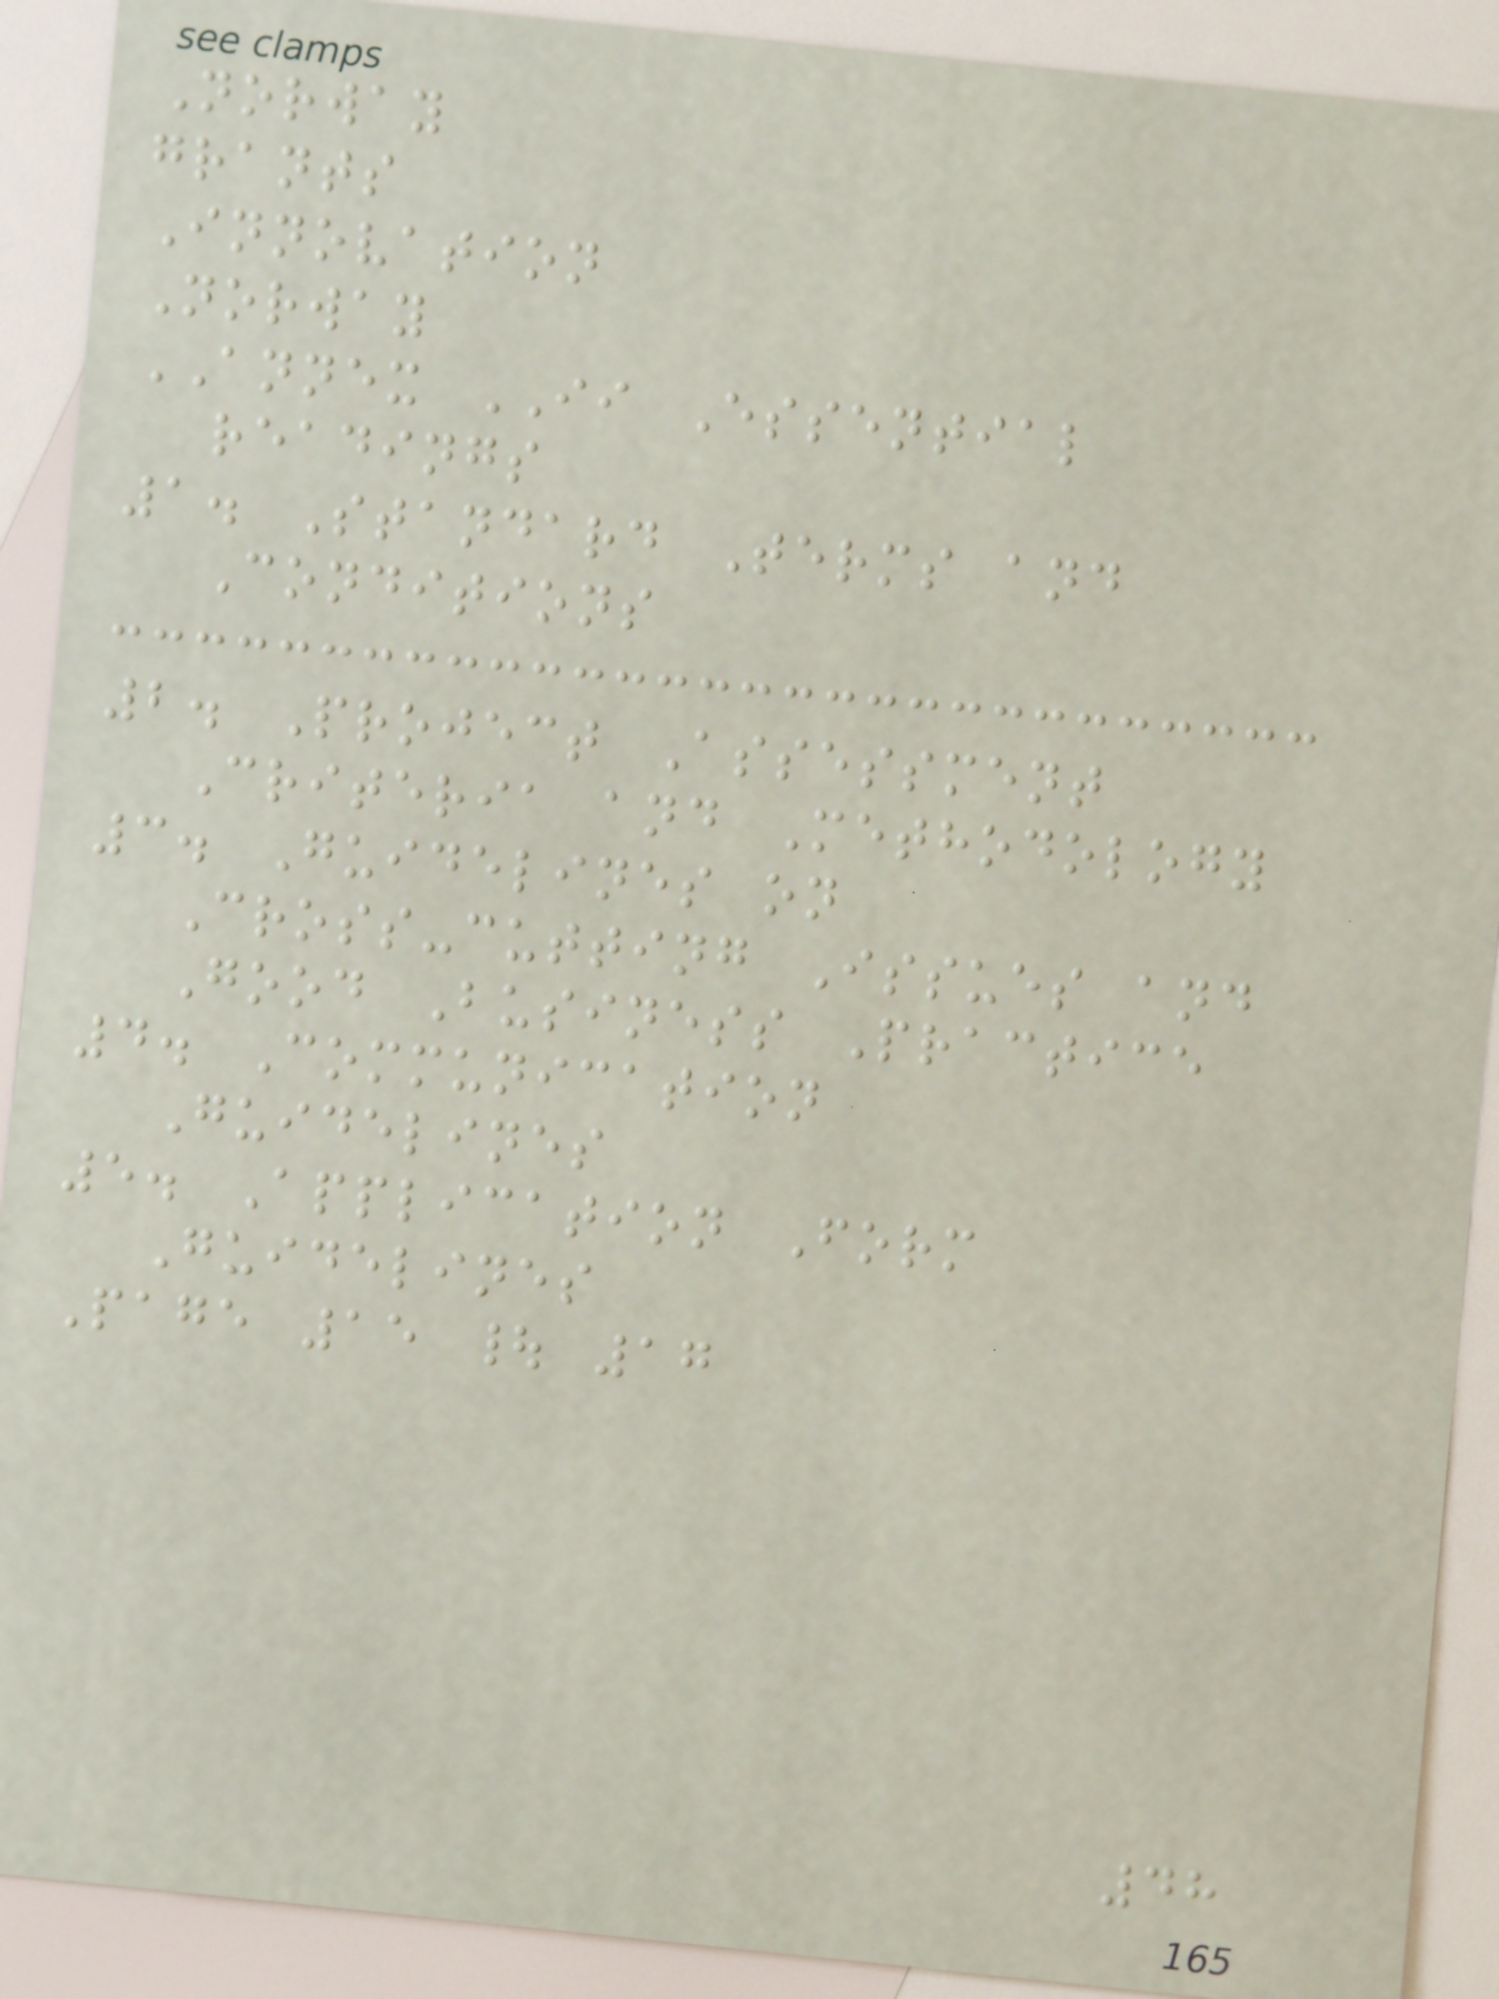Norway
grants
Innovation
Norway
ANNEX II Essential
readings
1. Standard Terms and
Conditions
2. Project Assessment
Criteria and Methodology
3. Guidelines on
Cross-cutting Issues and
Good Business Practice
4. Communication
Guidelines
5. Application Form
Guidelines
Page 15 | 17
48
